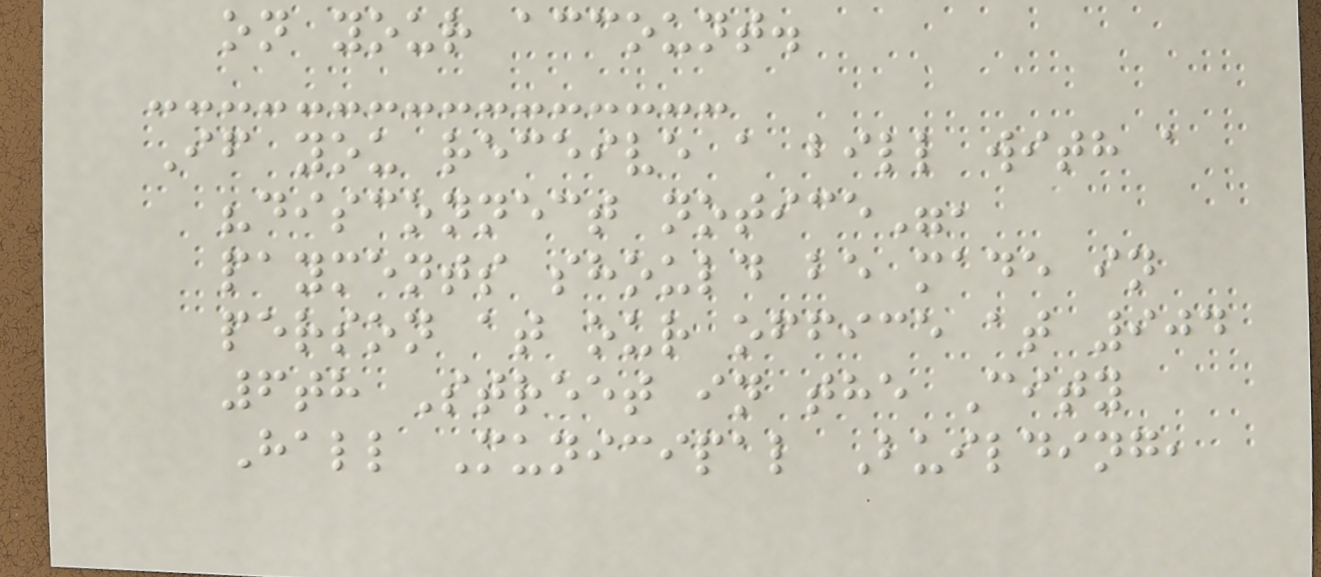on your account.
If you receive a bill with a
"disconnect notice",
payments should be made in
person at our office at 904
6th Street in the City
Hall Municipal Building,
